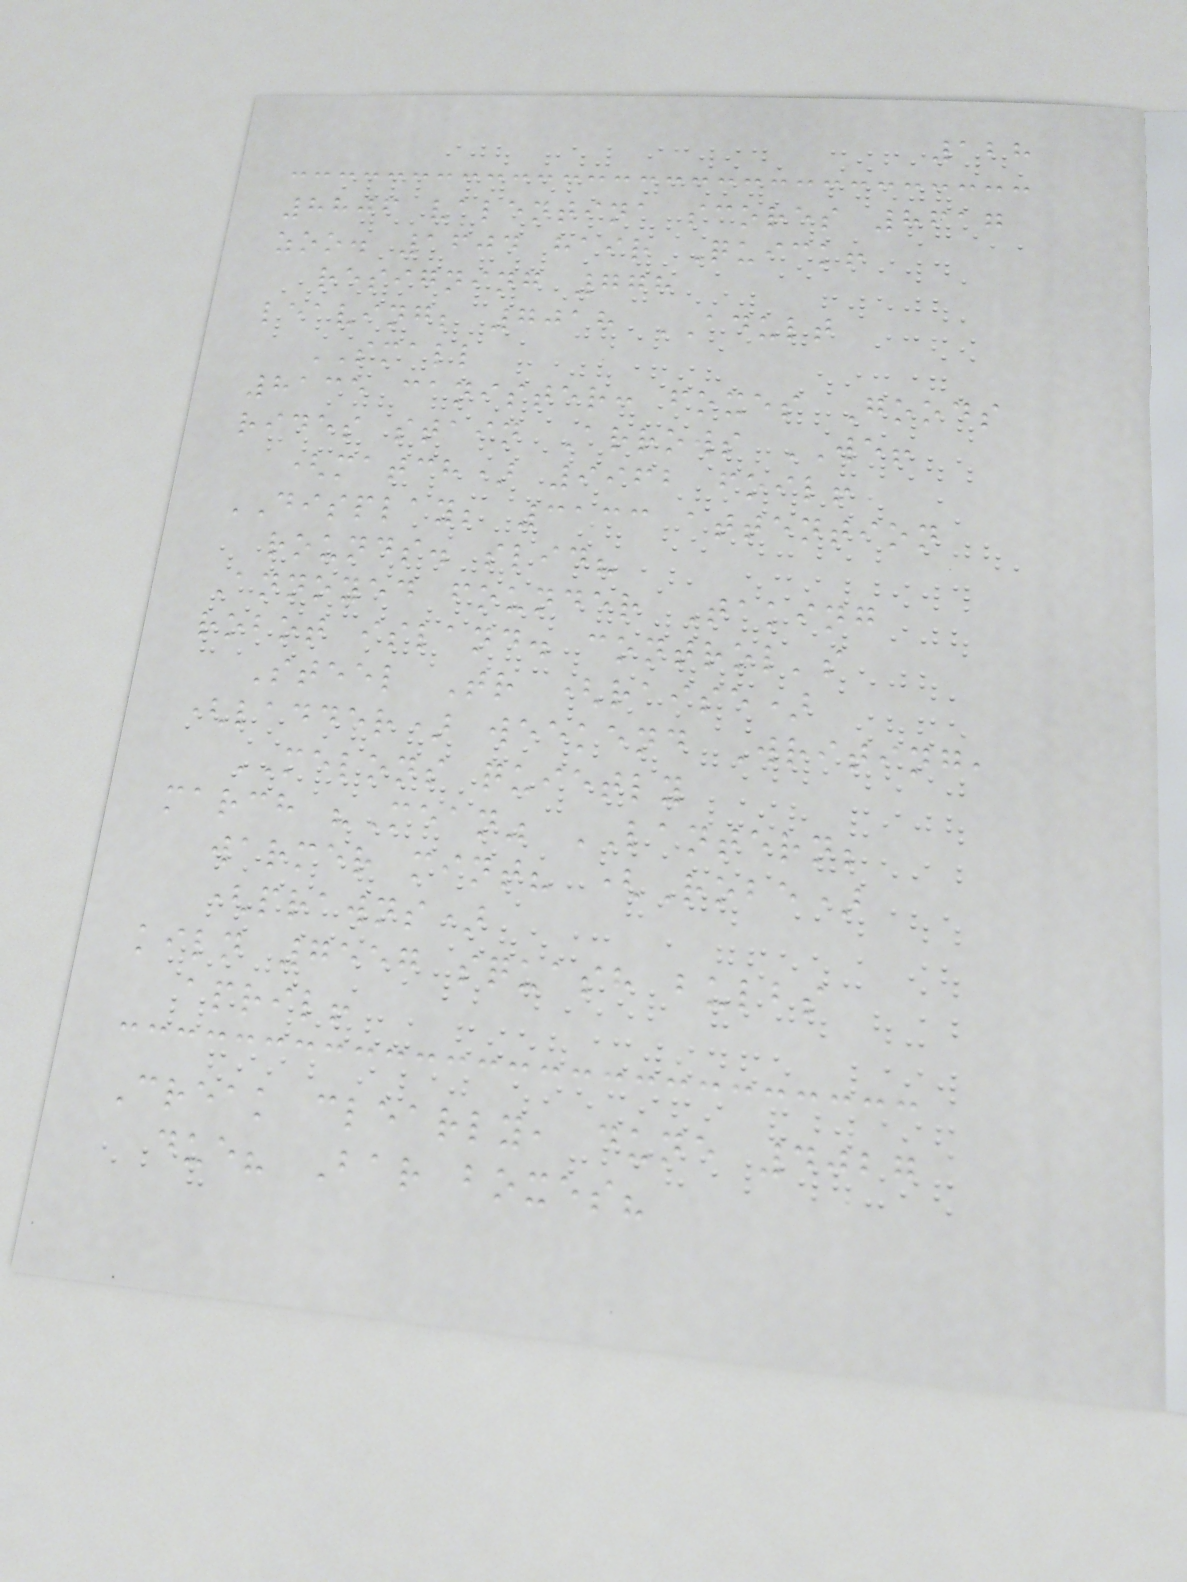128
8806 valentina scores 8617
zoo. 1604 hair Quick!
resigning 778
leaving; 7018 ADULT
SMALL
8135 canister: foxes Goods
rides stain Arrows WE!
(match) 9962 foil!
DISPLAY; 3133 attention
rounds. slid?
Annoyed founder Taking
robot island. control's
Steel Tr (raise)
(ladder) weekend Writing,
MELONS quietly
march "Mean" LANTERN;
warmer mint? (Robe)
(prawns)
kiln 7557 squash bulbs
april!
Creak clearly, dune 4027
due? Bar boxes?
